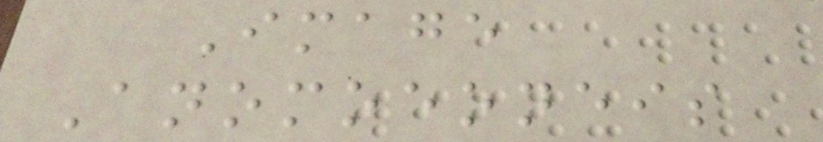Image
Anomoeoneis
